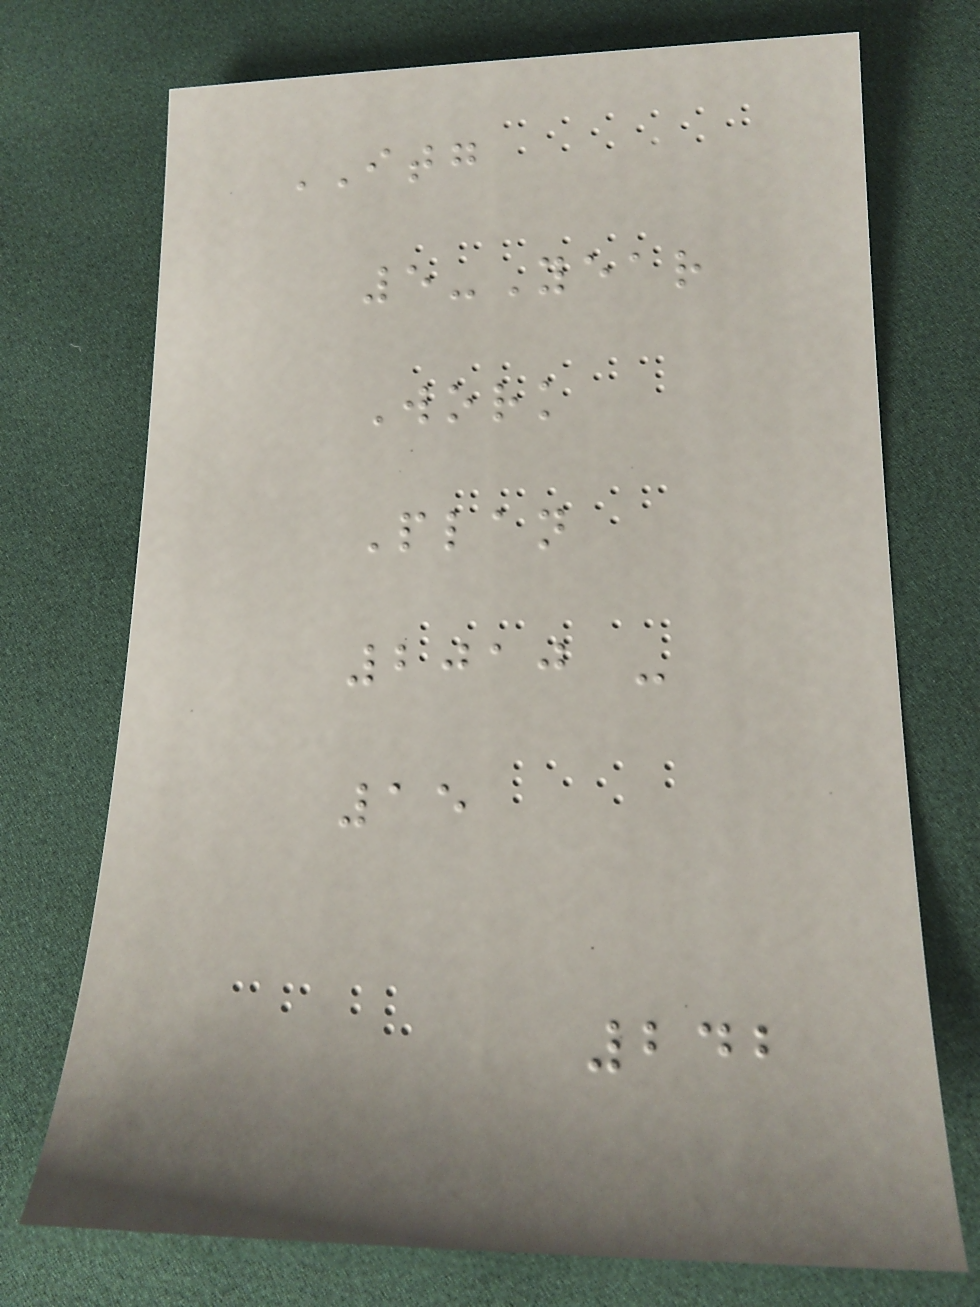ITG
5-Year
Work
Plan
2010 -
15
242
